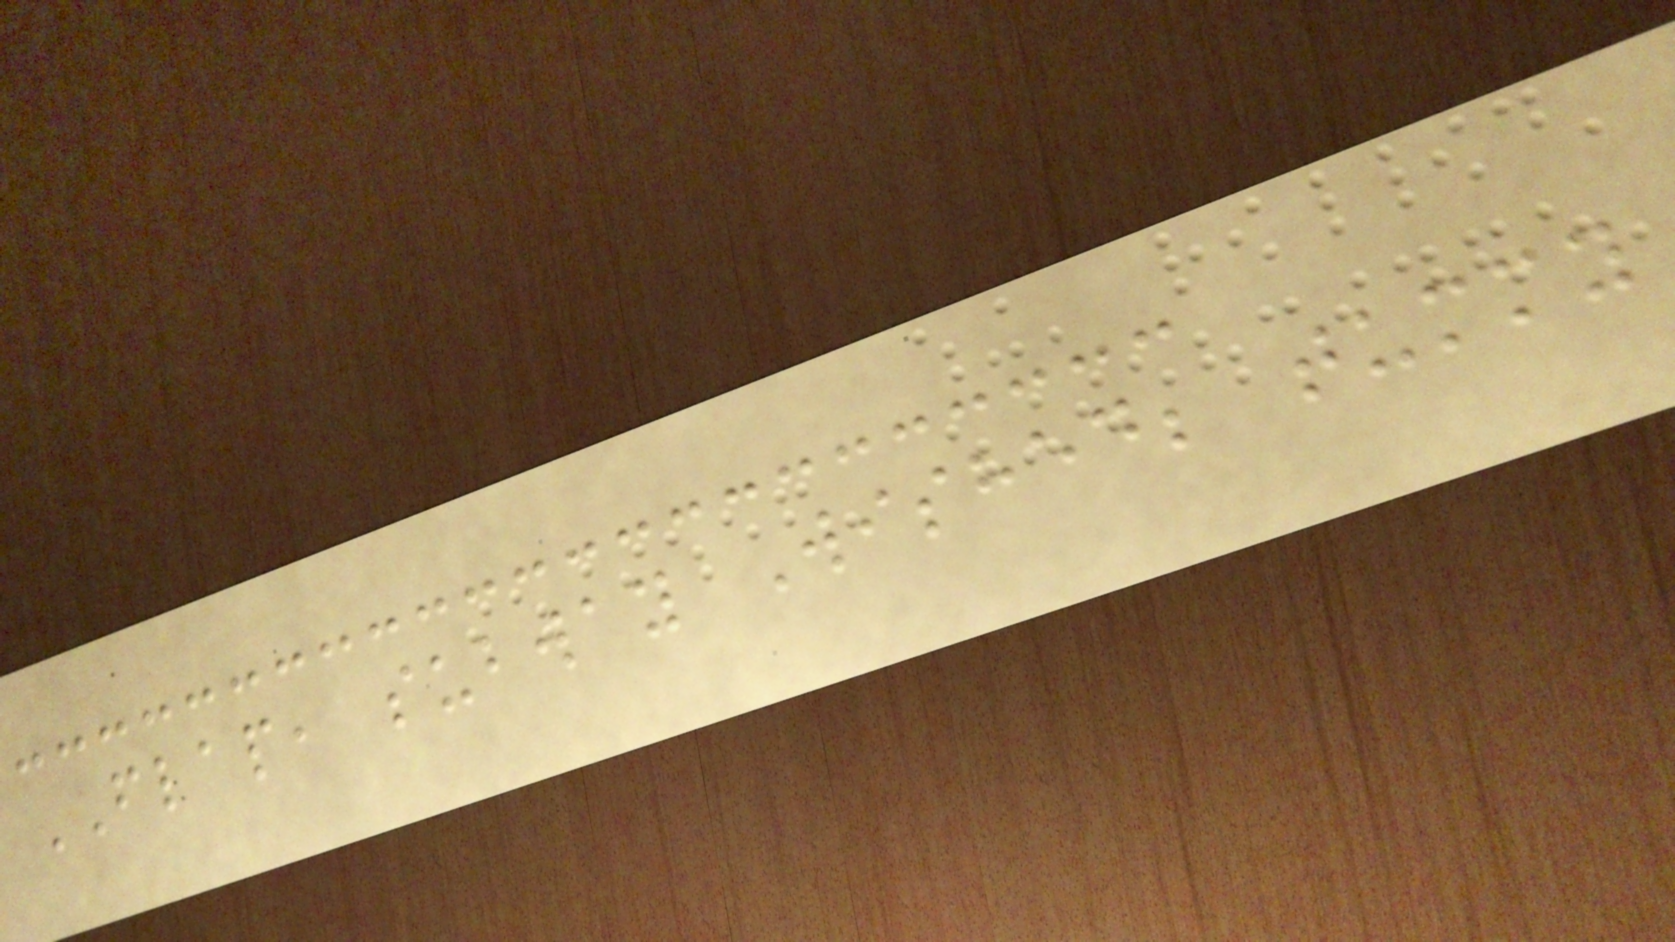FLAP, subway Wished; tummy
